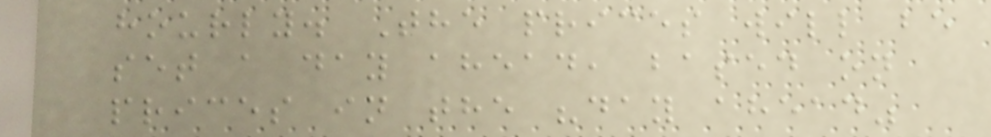hourly. The prices will be
set a day ahead, based on
prices in the "day ahead"
